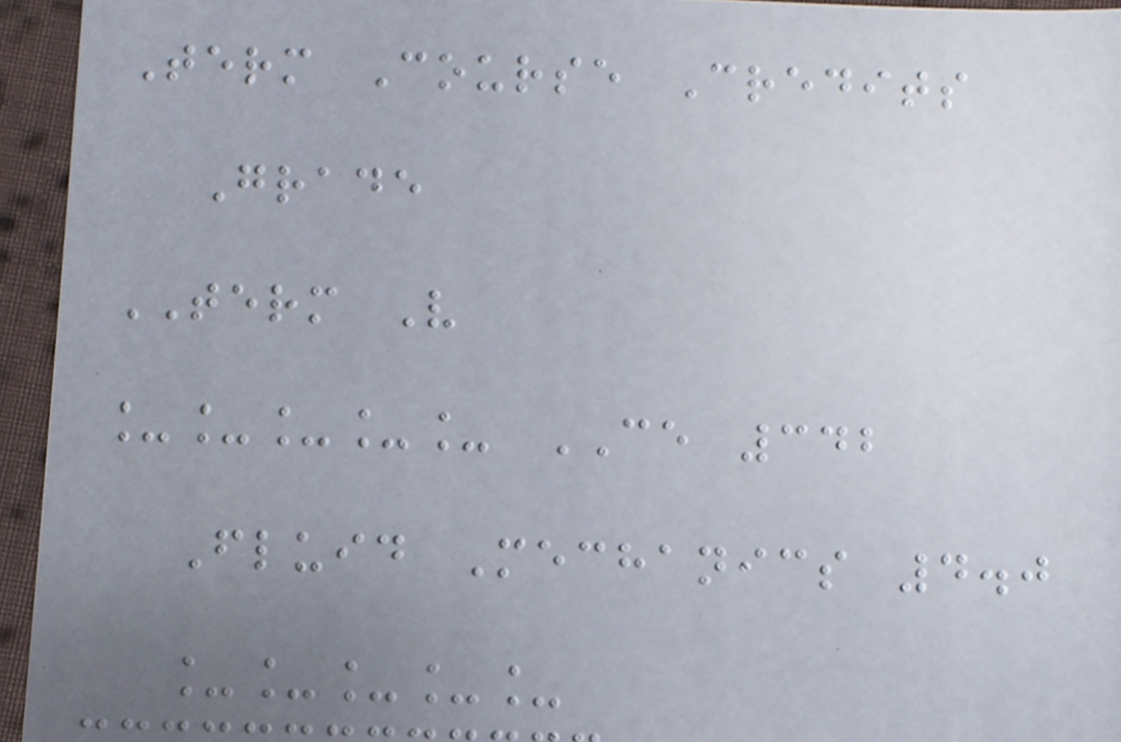Term Course Credits
Grade
TERM V
_____ CE 342
Fluid Mechanics 4.0
_____
